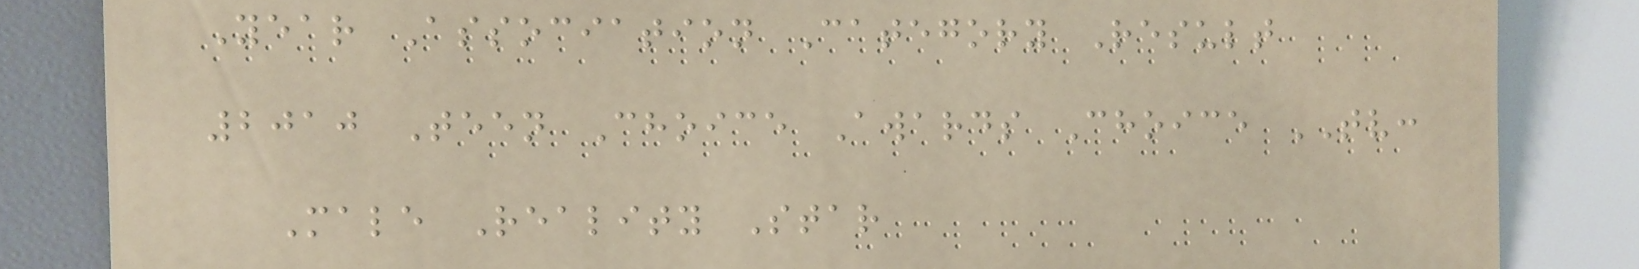Year Association Category Result
2010 Teen Choice Awards Choice TV:
Male Reality Star
